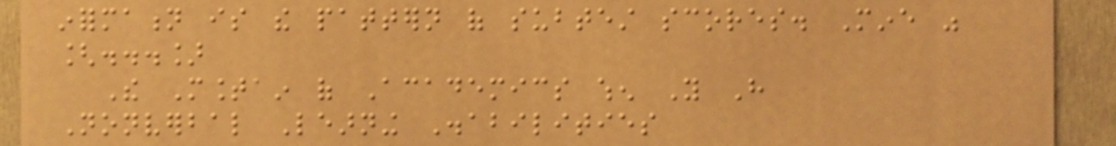information is the pattern of subtest scores. Mine was
[...]
The Mountain of Academics when You Have
Nonverbal Learning Disabilities
